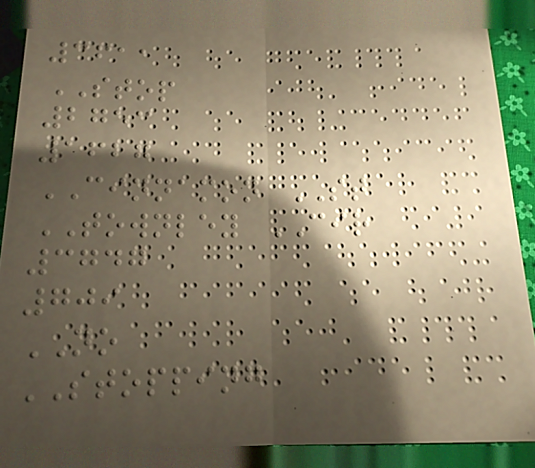3611
STOP
2753
1627
CINNAMON ST
TOWNLEY CIR
3747
709
NO
STOPPING
